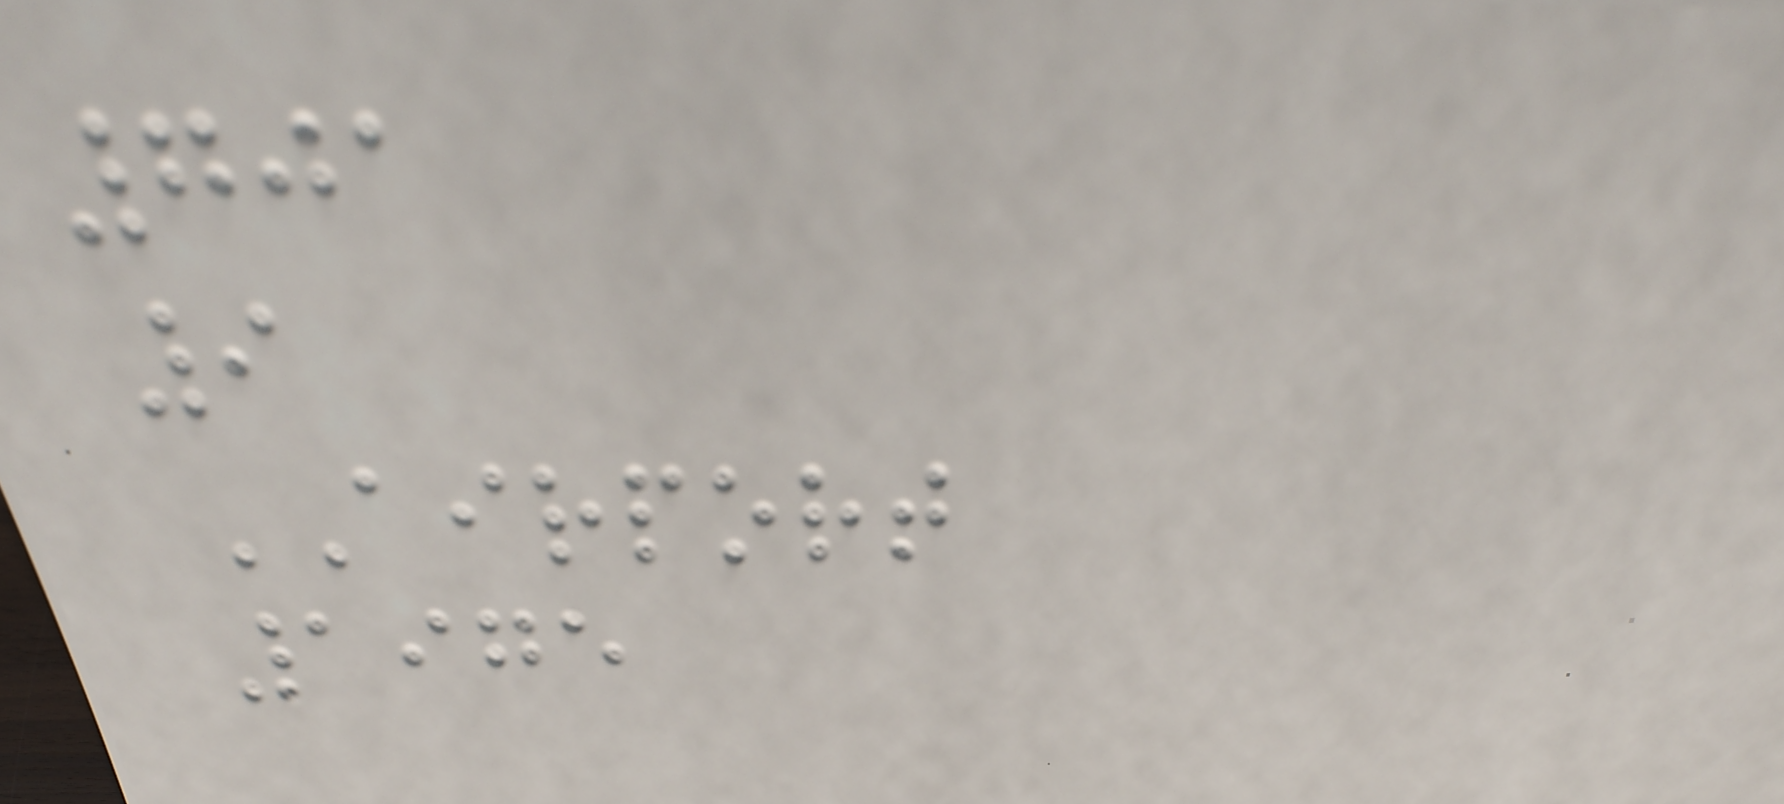701
9
AIRPORT
1975
